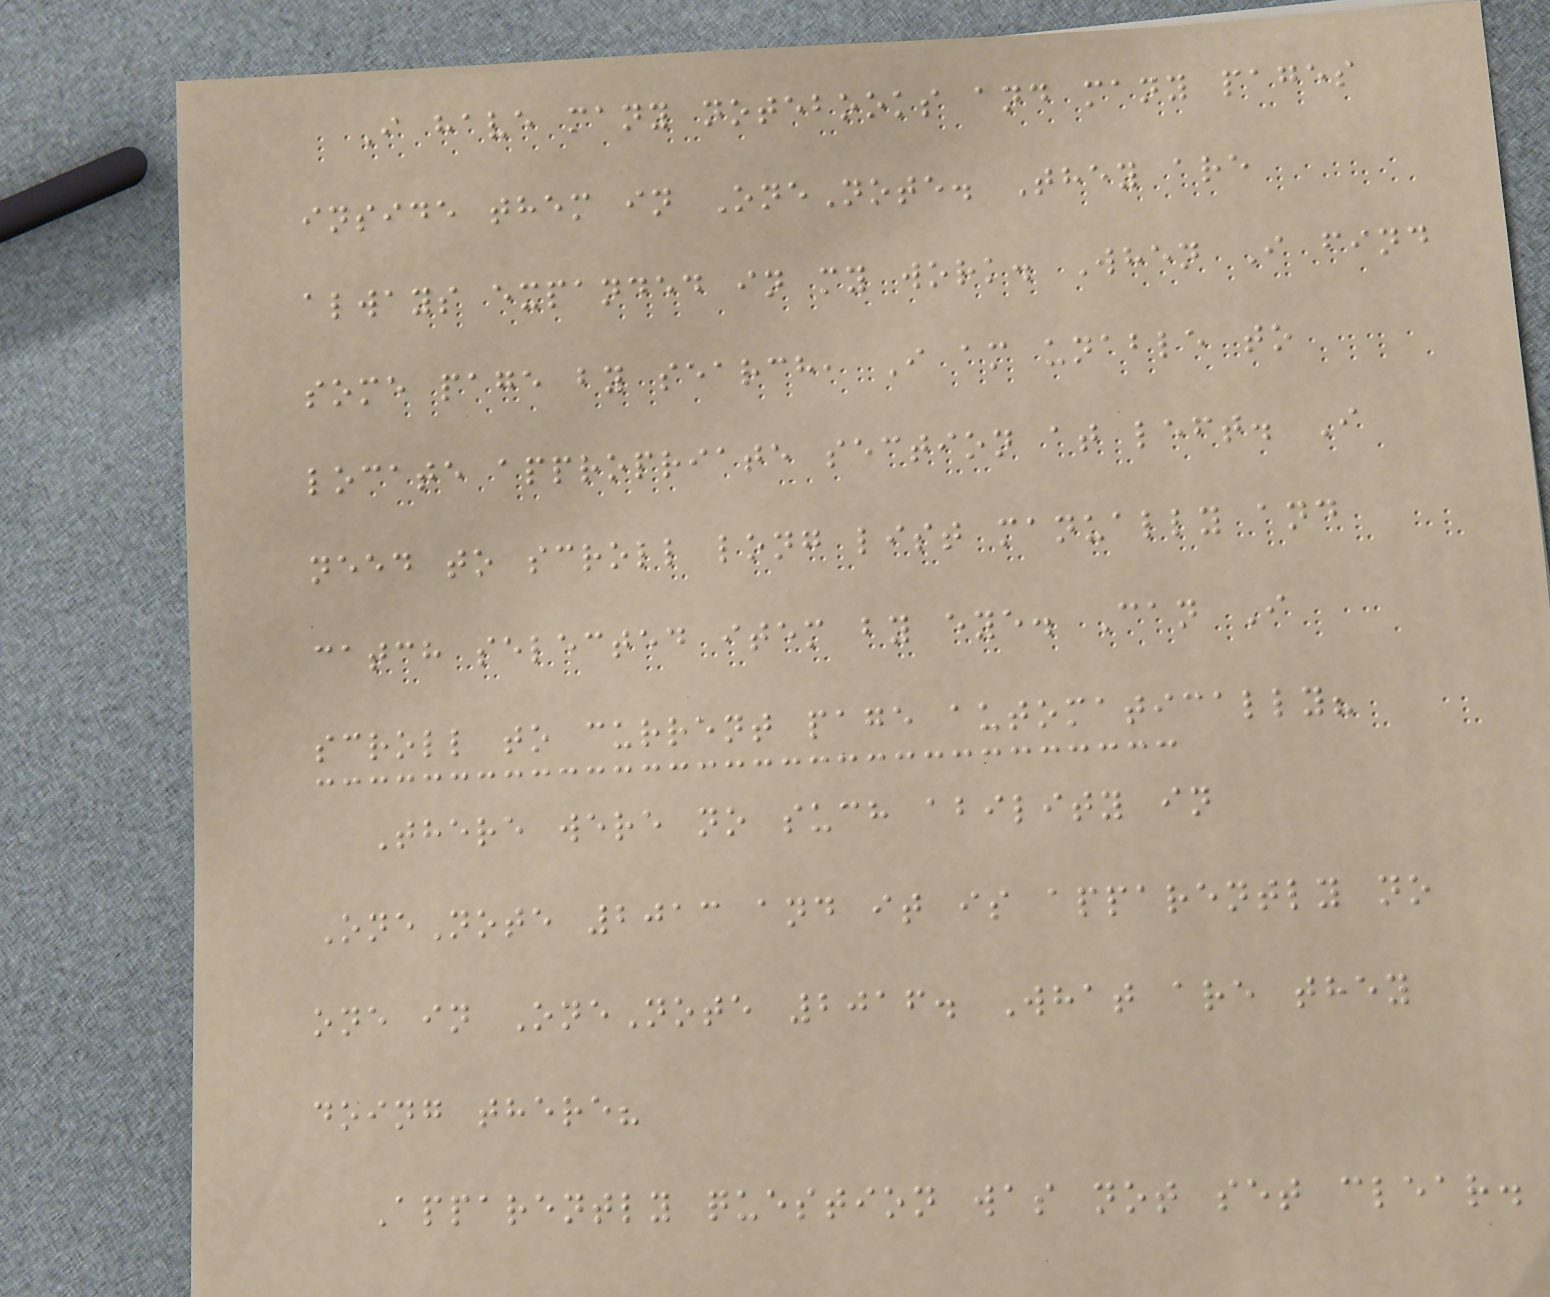I have many notebooks and many pages
inside them in OneNote. They are
always expanded in my work. When I find
some page by search, I am unable to
locate appropriate section at left. I
need to scroll long list manually and
catch selected item by eye. Can I
scroll to current page automatically?
There were no such ability in
OneNote 2013 and it is apparently no
one in OneNote 2016. What are they
doing there?
Apparently question was not set clear.
